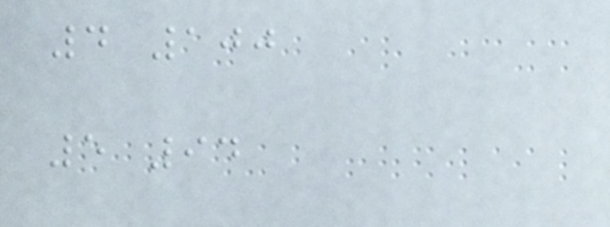4 100
5 94
